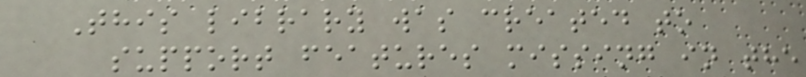This library was created to
support features missing in the
